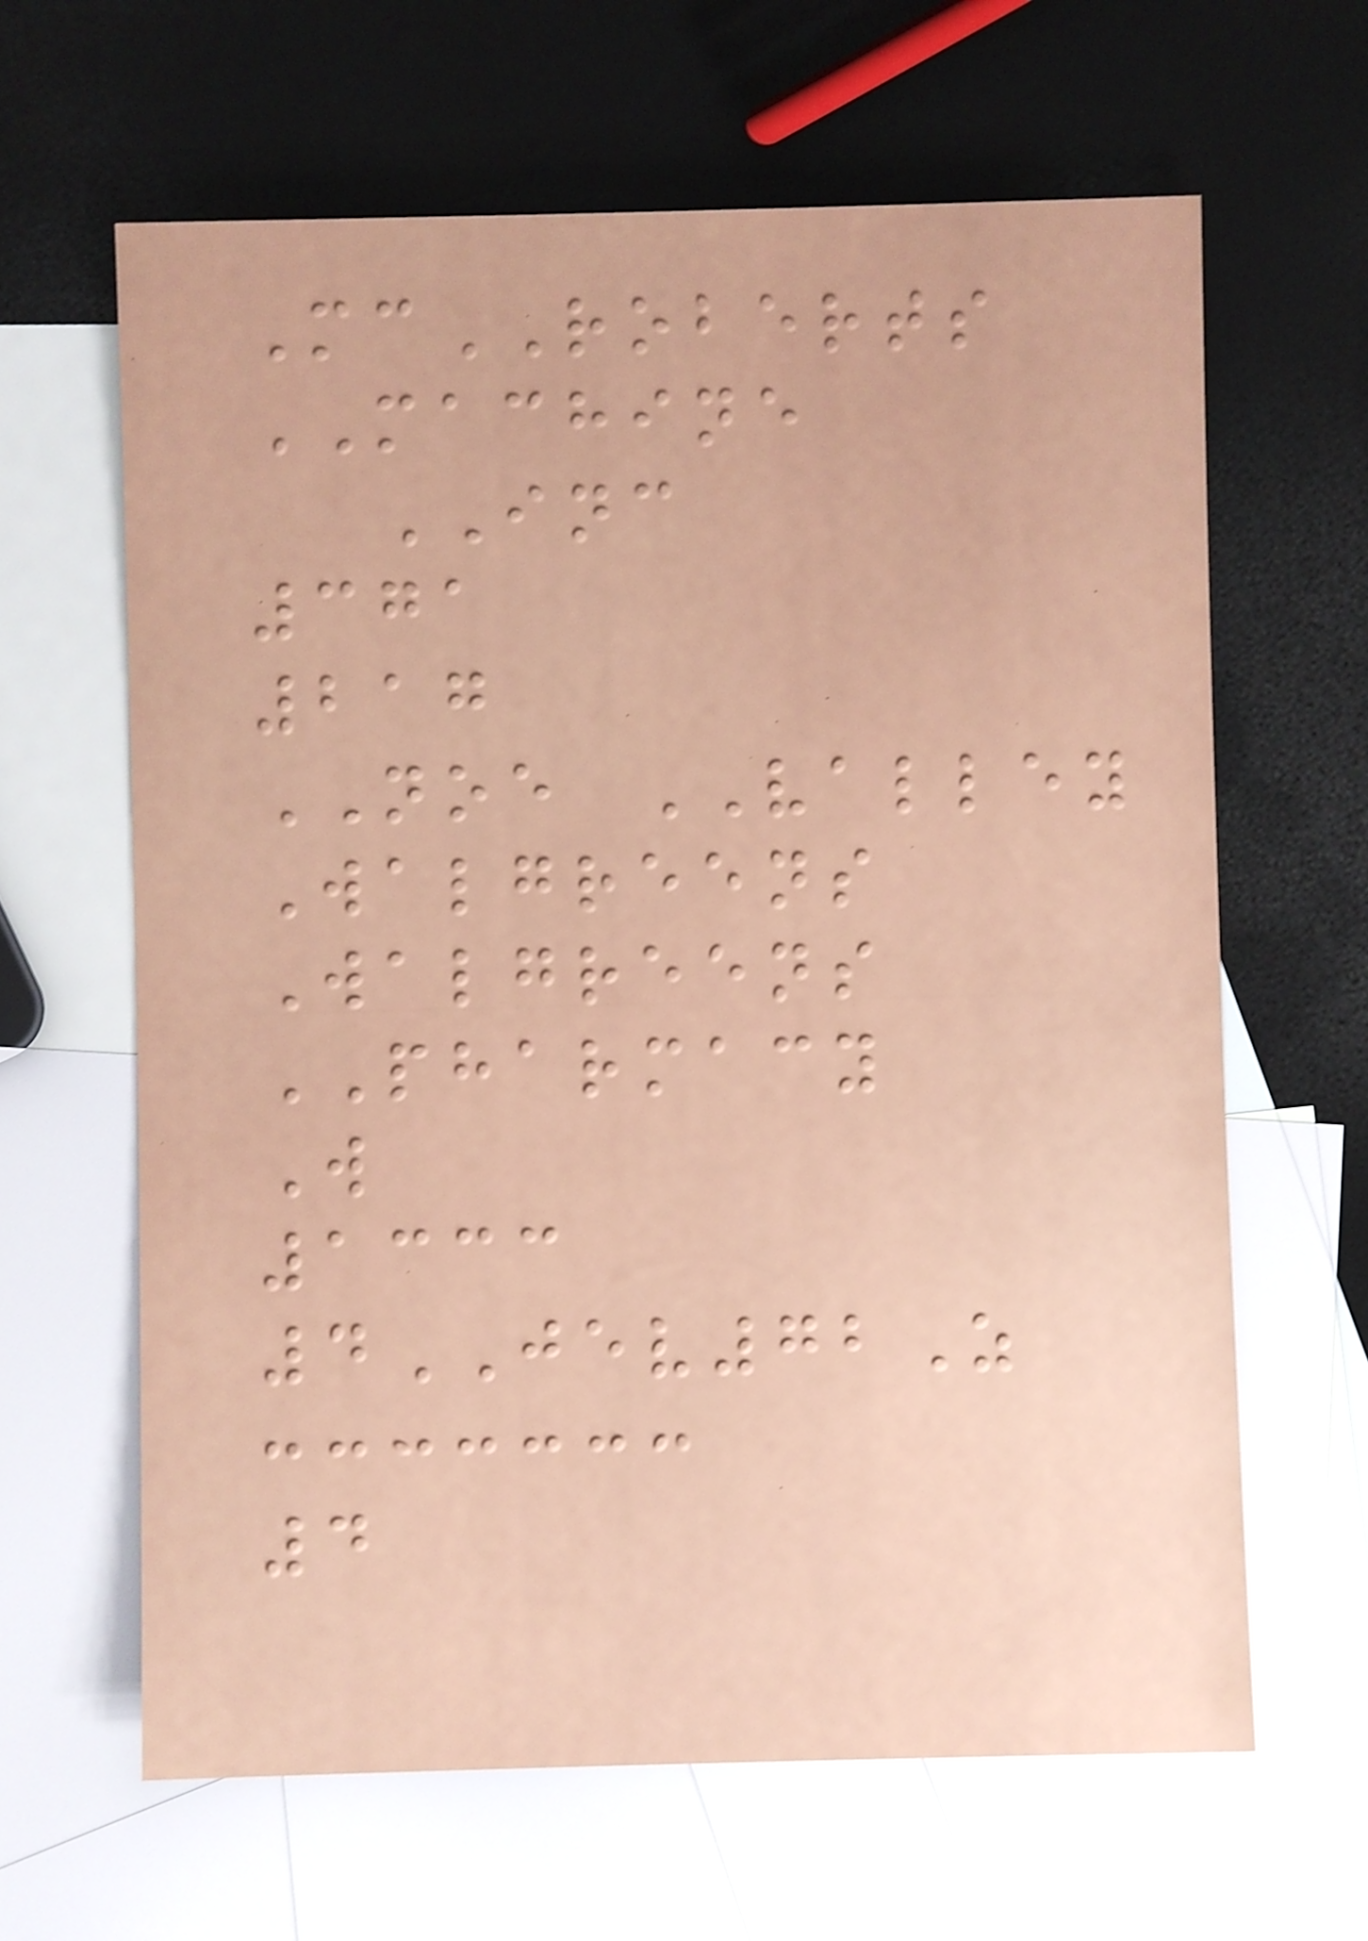McROBERTS
MACHINE
INC
371
217
NOE VALLEY
Walgreens
Walgreens
PHARMACY
W
1333
4JEV72Z
4
